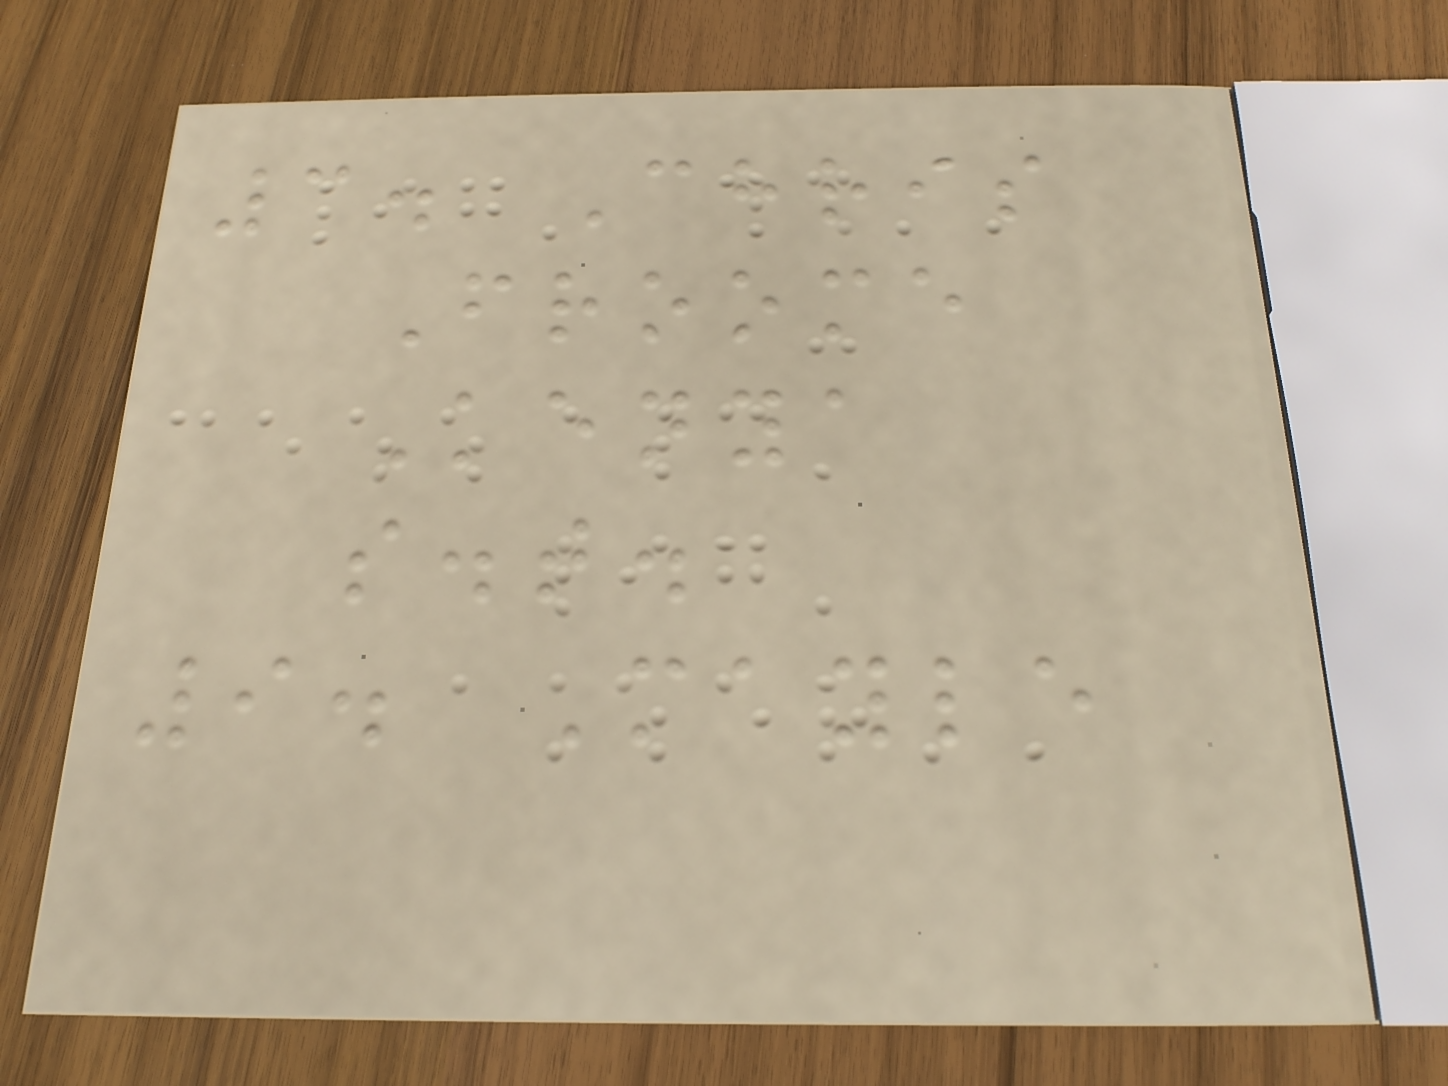3. Chris
Froome
Kenya
s.t.
9. Mayle
